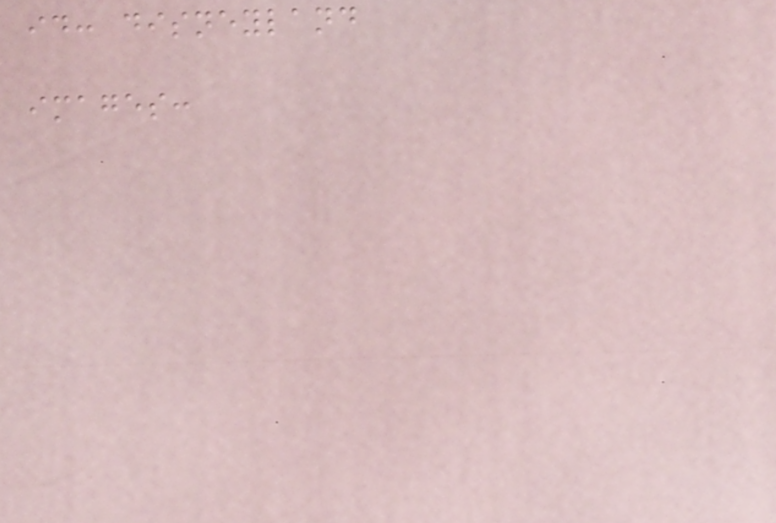id: disneyland
images:
